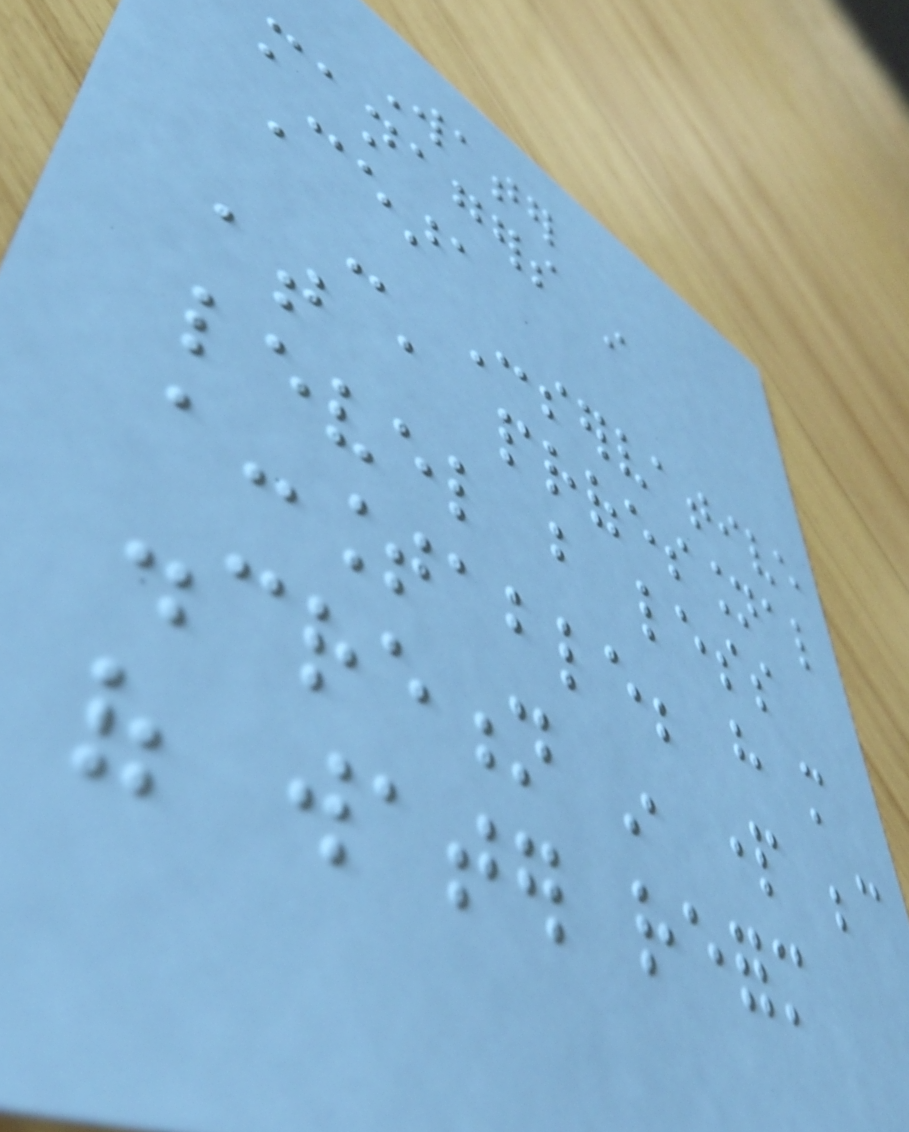Water
managers in
Ceara
- Conservative
at a professional
level but less
accountable; have more
discretion in part because
of water reform
